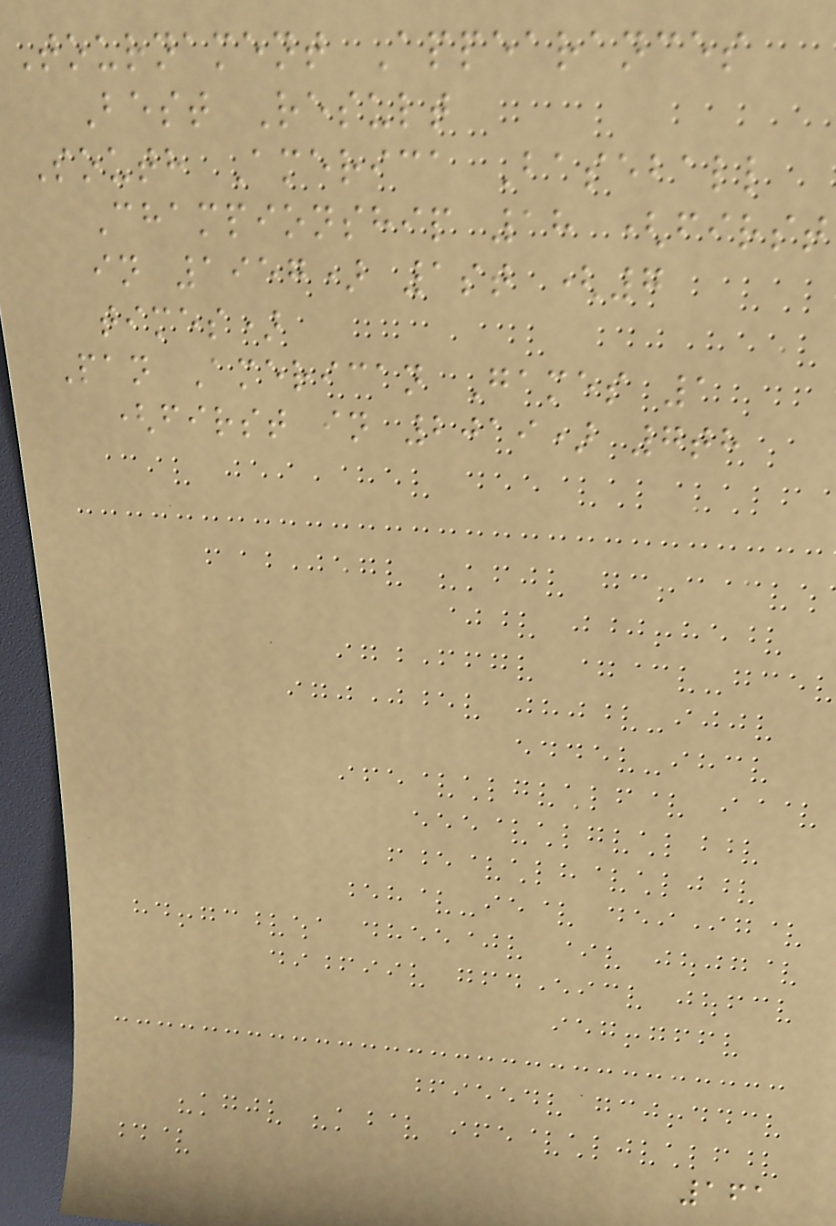Tournament Appearances
Best Result
South America Baseball
Championship 18 (first
in 1957) 1st (7
times)
Pan American Games 1
(first in 2019) 7th
161
